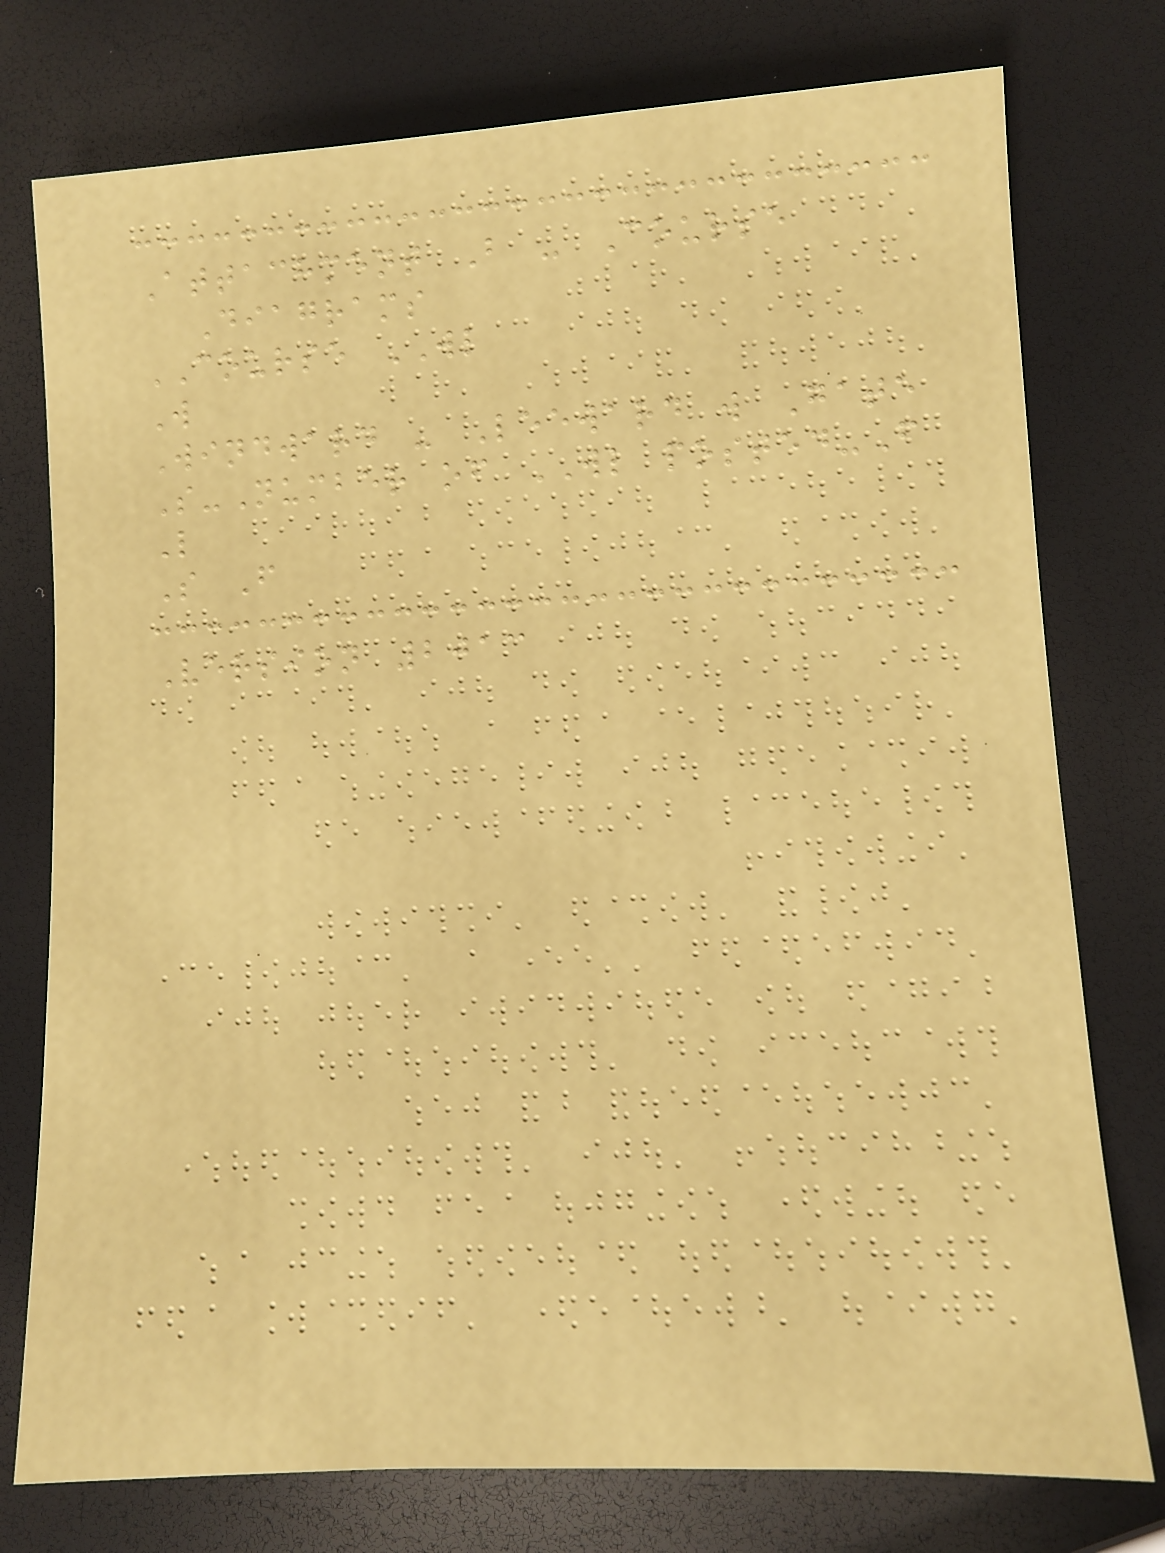Attachment B - Course
Diagrams
COURSE WL
W
Windward - Leeward w Gate
S-Number of WL posted-F
L
S F
Version 2013
